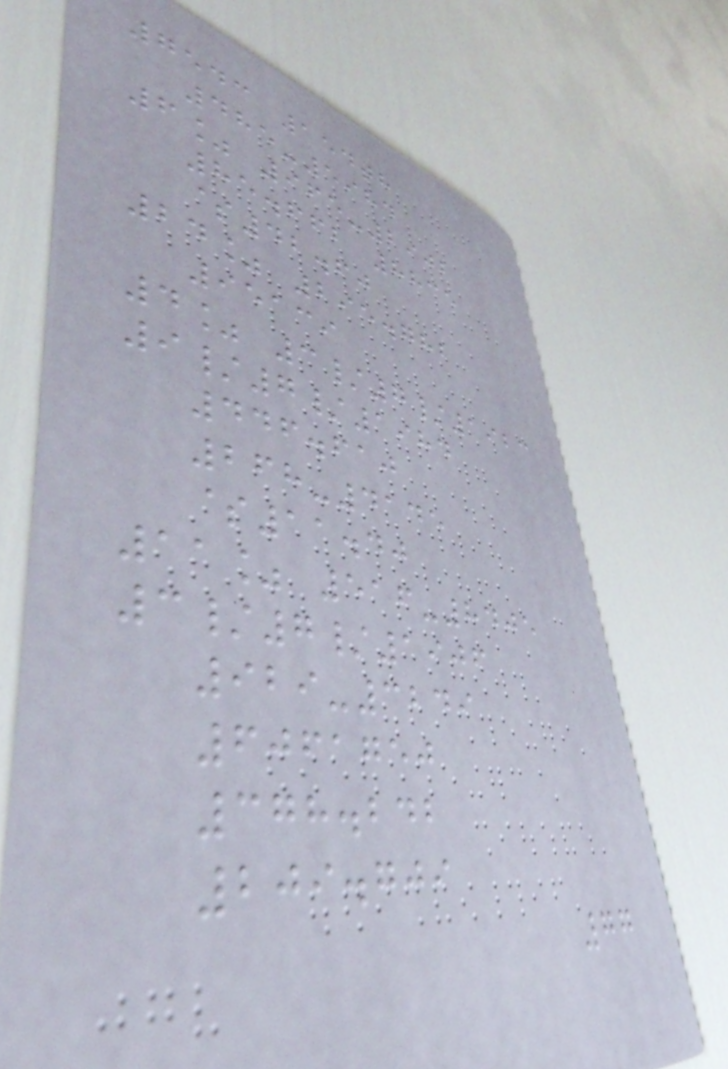7543 154th
485-5984
6% 965-2902
85.662 8835
$42.60
24% 295.782
95139
4% 3/7/1923
9/7/1984
446.610
268-4145
$11.40
11% 516-8405
3/7/1906
929-3249
6061750
378.242
209.709
77
